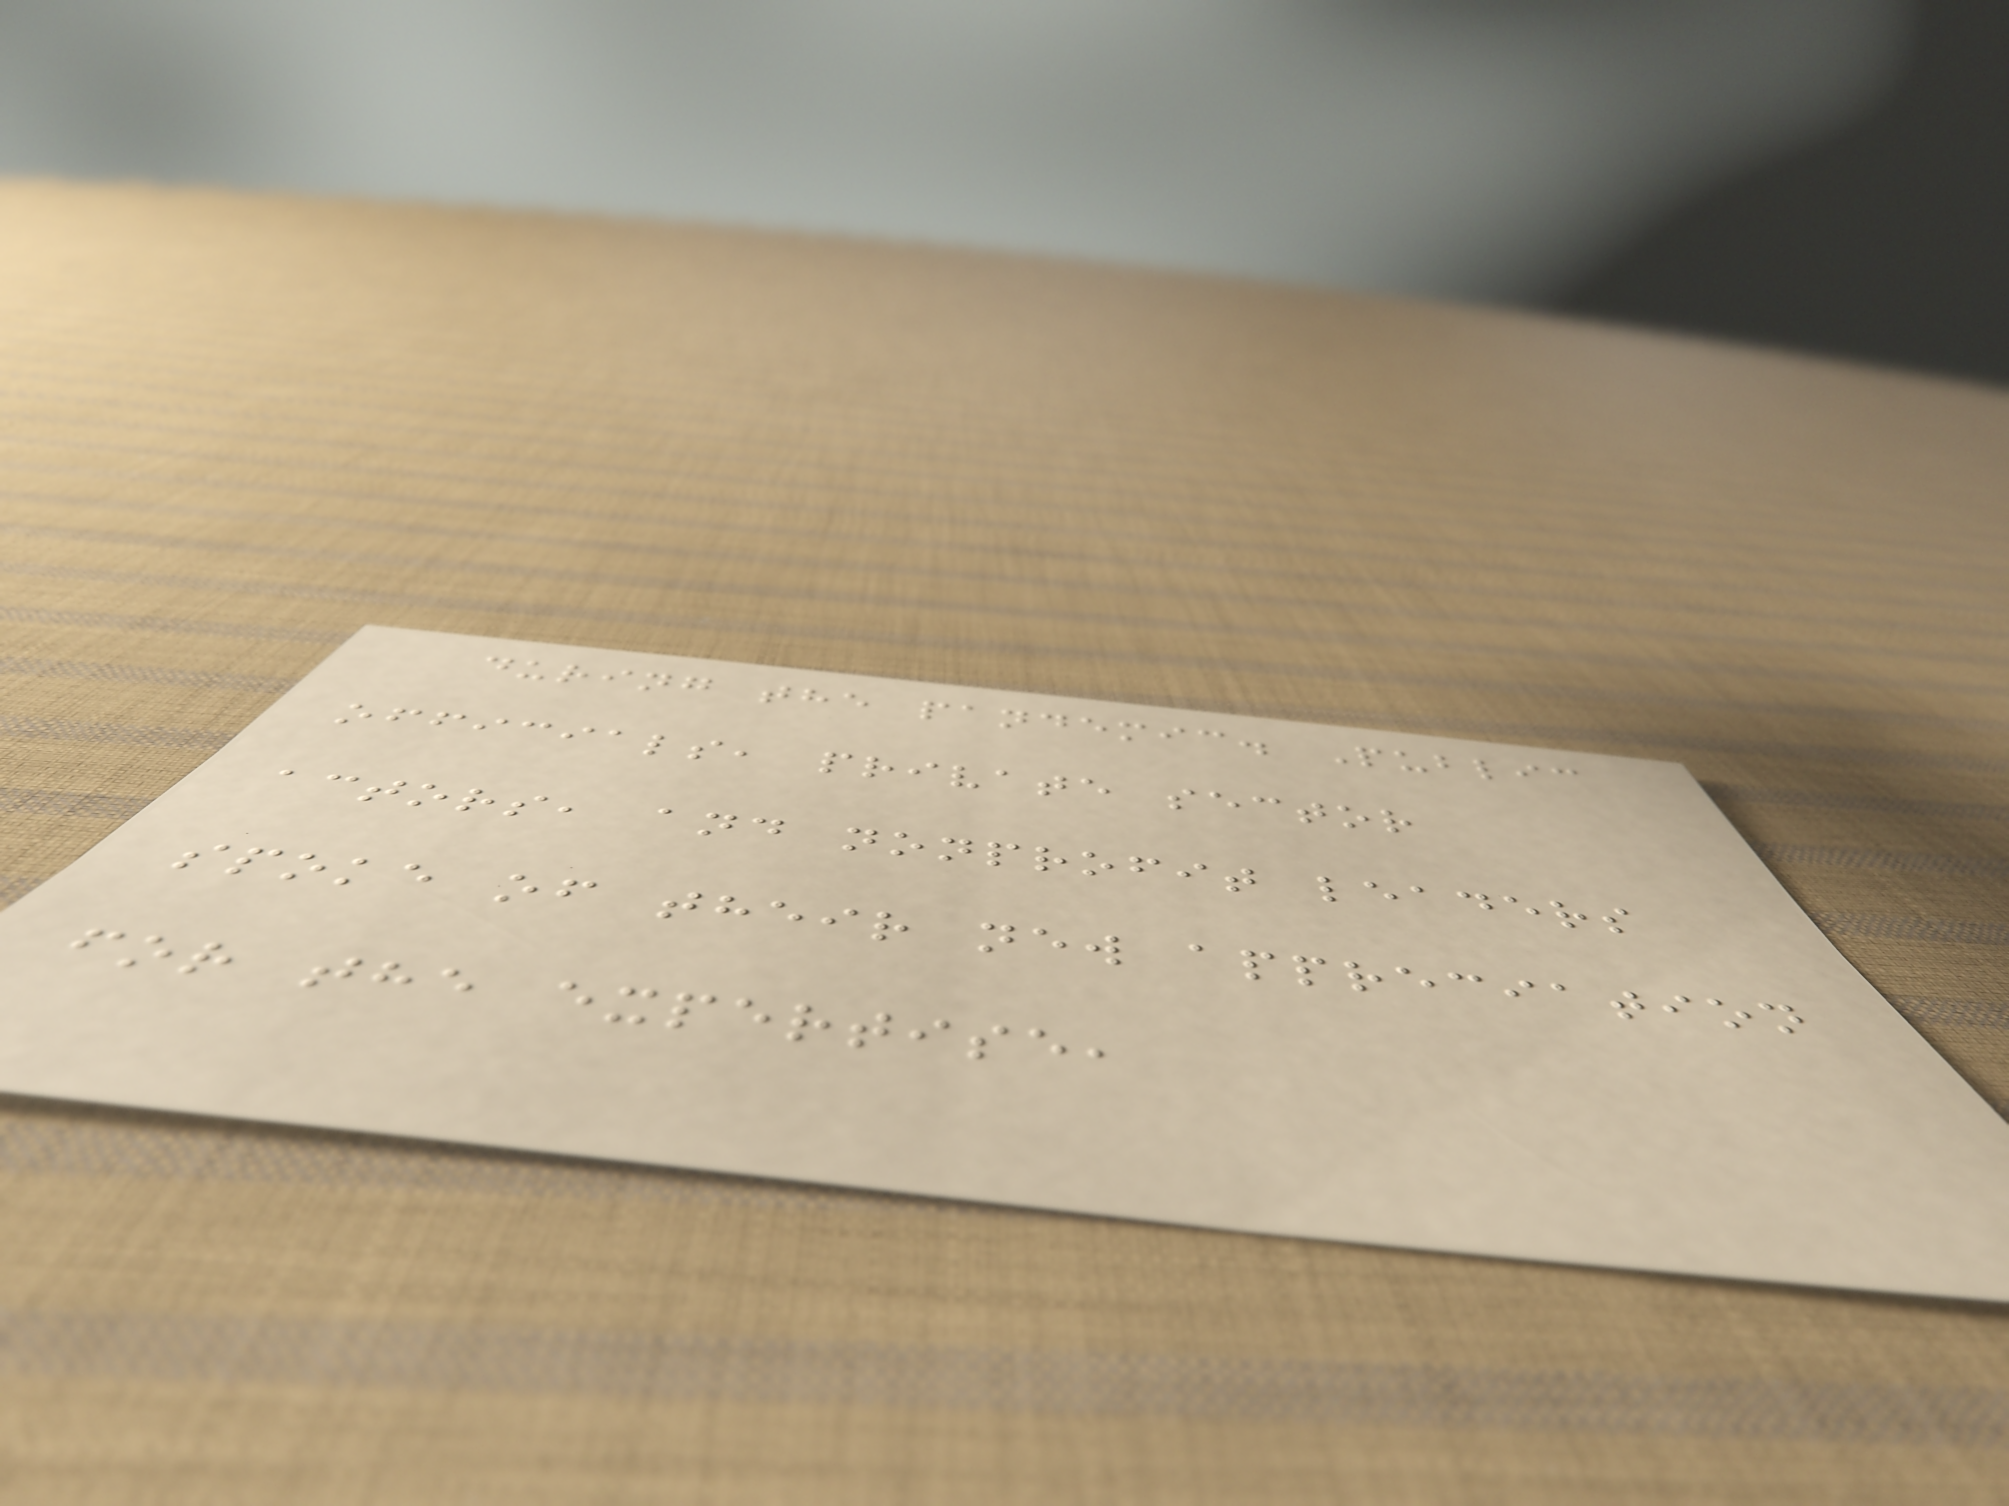during the pandemic. Public
officials, private sector
actors, and nonprofit leaders
spoke of their new appreciation
for the expertise,
